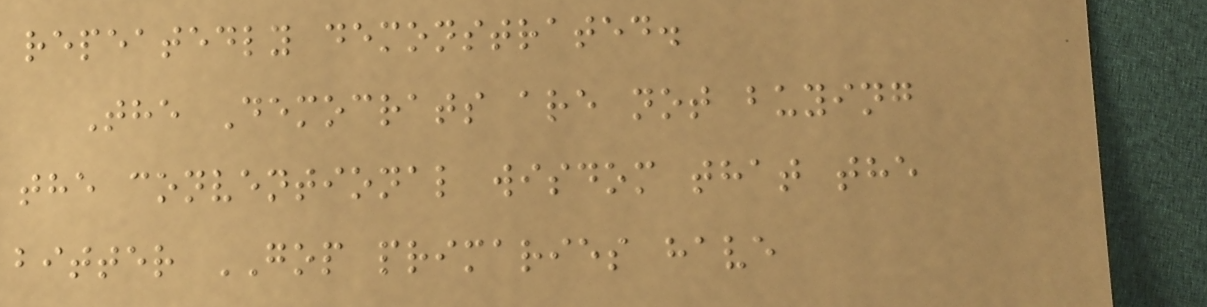repeatedly demonstrated.
The Democrats are not buying
the conventional wisdom that the
bitter GOP primaries have
